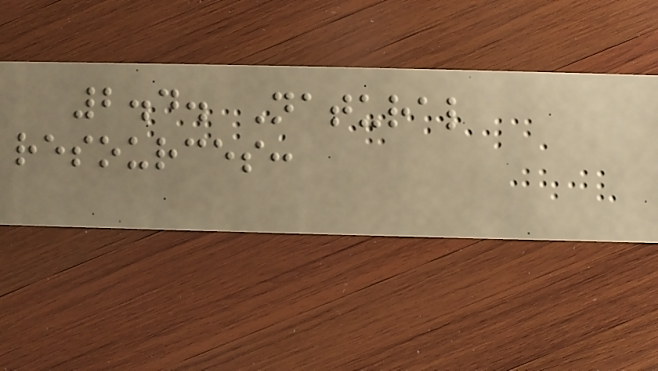2.4. Natural
resources:
